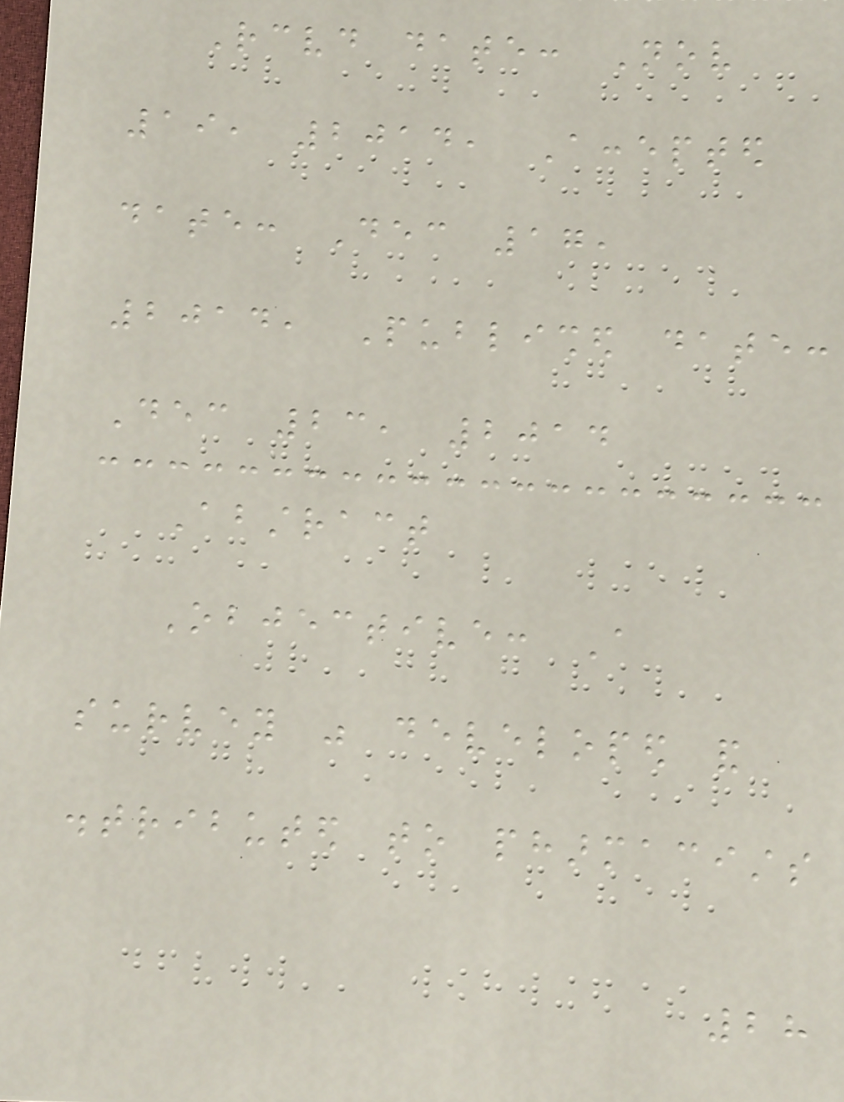Received date: Nov
19, 2014, Accepted
date: Dec 17,
2014, Published date:
Dec 23, 2014
Abstract
Objective: A
survey was developed and
distributed to pharmacists
28
